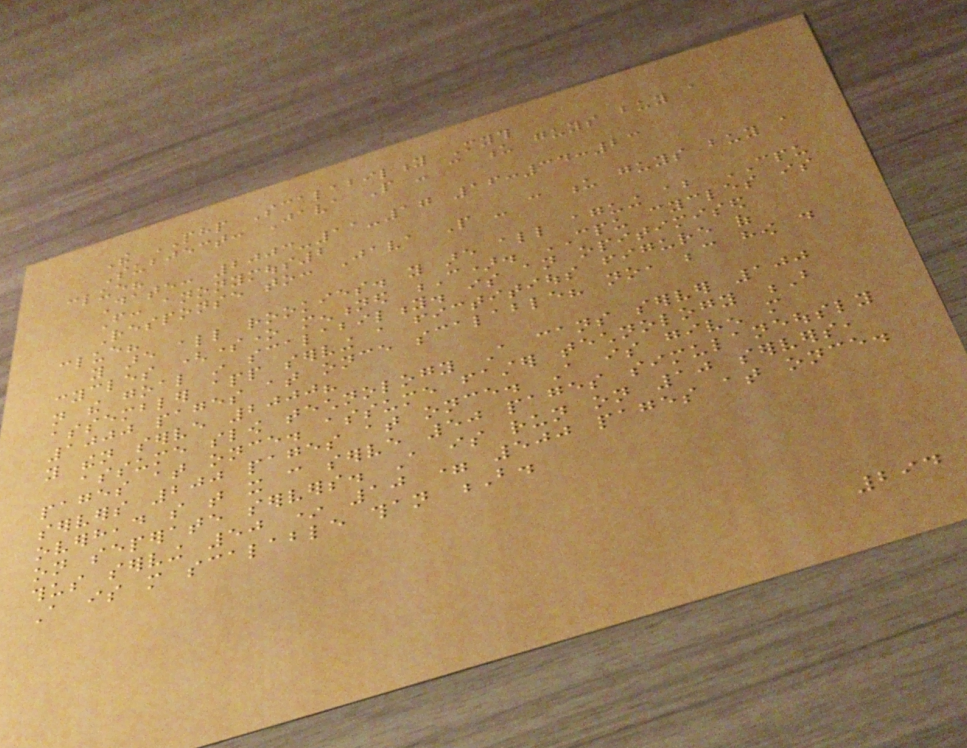The PHP Scalability Myth
Subject: Java People - can u guys buy a
clue?
Date: 2003-11-17 16:34:23
From: anonymous2
Response to: Java People - can u guys buy a
clue?
you are all rookies. you are all aguing about CPU
cycles (someone mentioned C). CPU cycles is
not the goal in scalability. is an opitimised
assembler app serving a fictitious figure of
1000 pages at once scalable? no, because how do
you then serve 2000?
assume slow technology A cans server 100
pages at once. assume faster technology B
servers 200 pages at once. A is given more
overhead so that it can serve 50 pages simulaneously
on seperate servers. A is run on 10 servers,
thus serving 50 * 10 = 500 pages at once.
A is more scalable than B.
294
